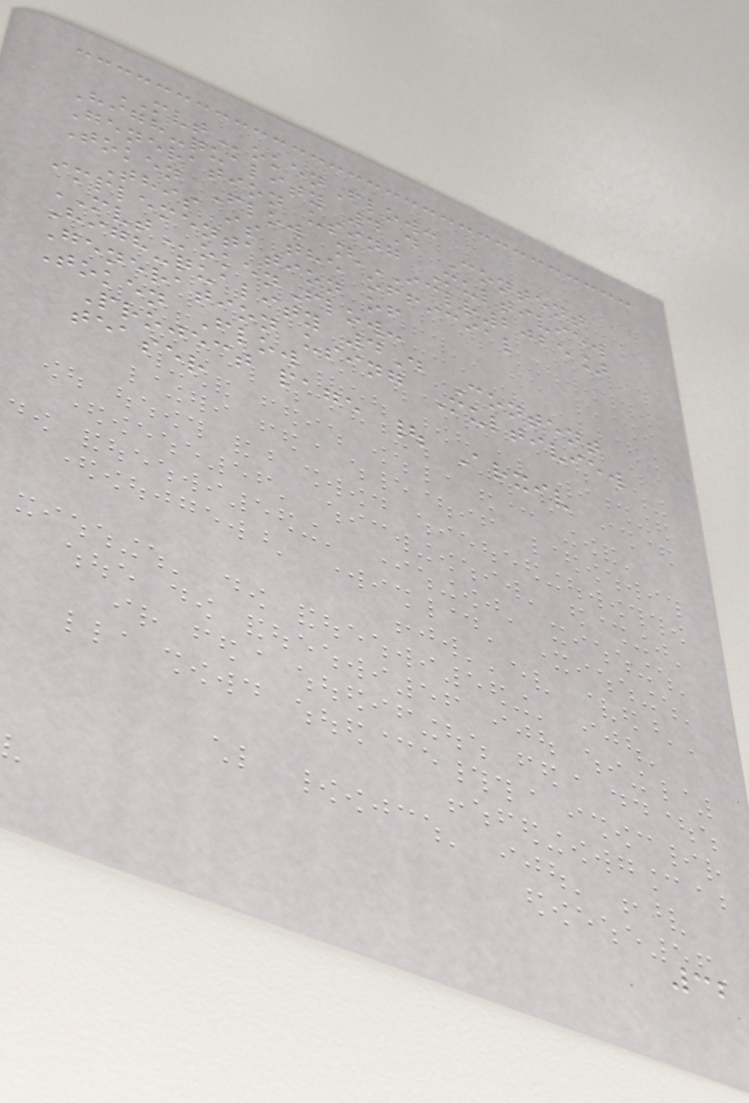MVTokenFlow:
High-quality 4D Content
Generation using Multiview
Token Flow [ICLR2025]
This is the official
implementation of
MVTokenFlow:
High-quality 4D Content
Generation using Multiview
Token Flow
Project page | Arxiv
teaser
32
